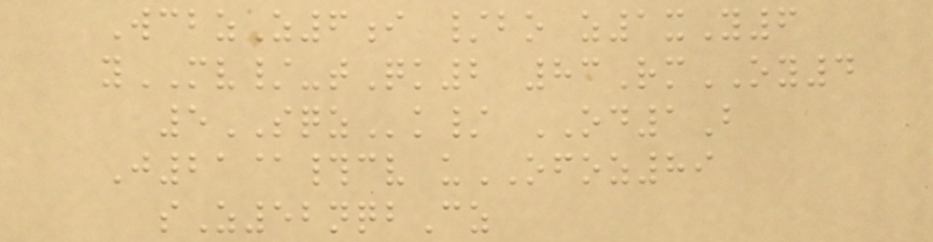WcbzZ6i /bo z1xY6
yMV/-tQk2 83RmOY4
5SQZk/ OD1B
J21@#cv uOFOZ89
sZ52nqbCz
